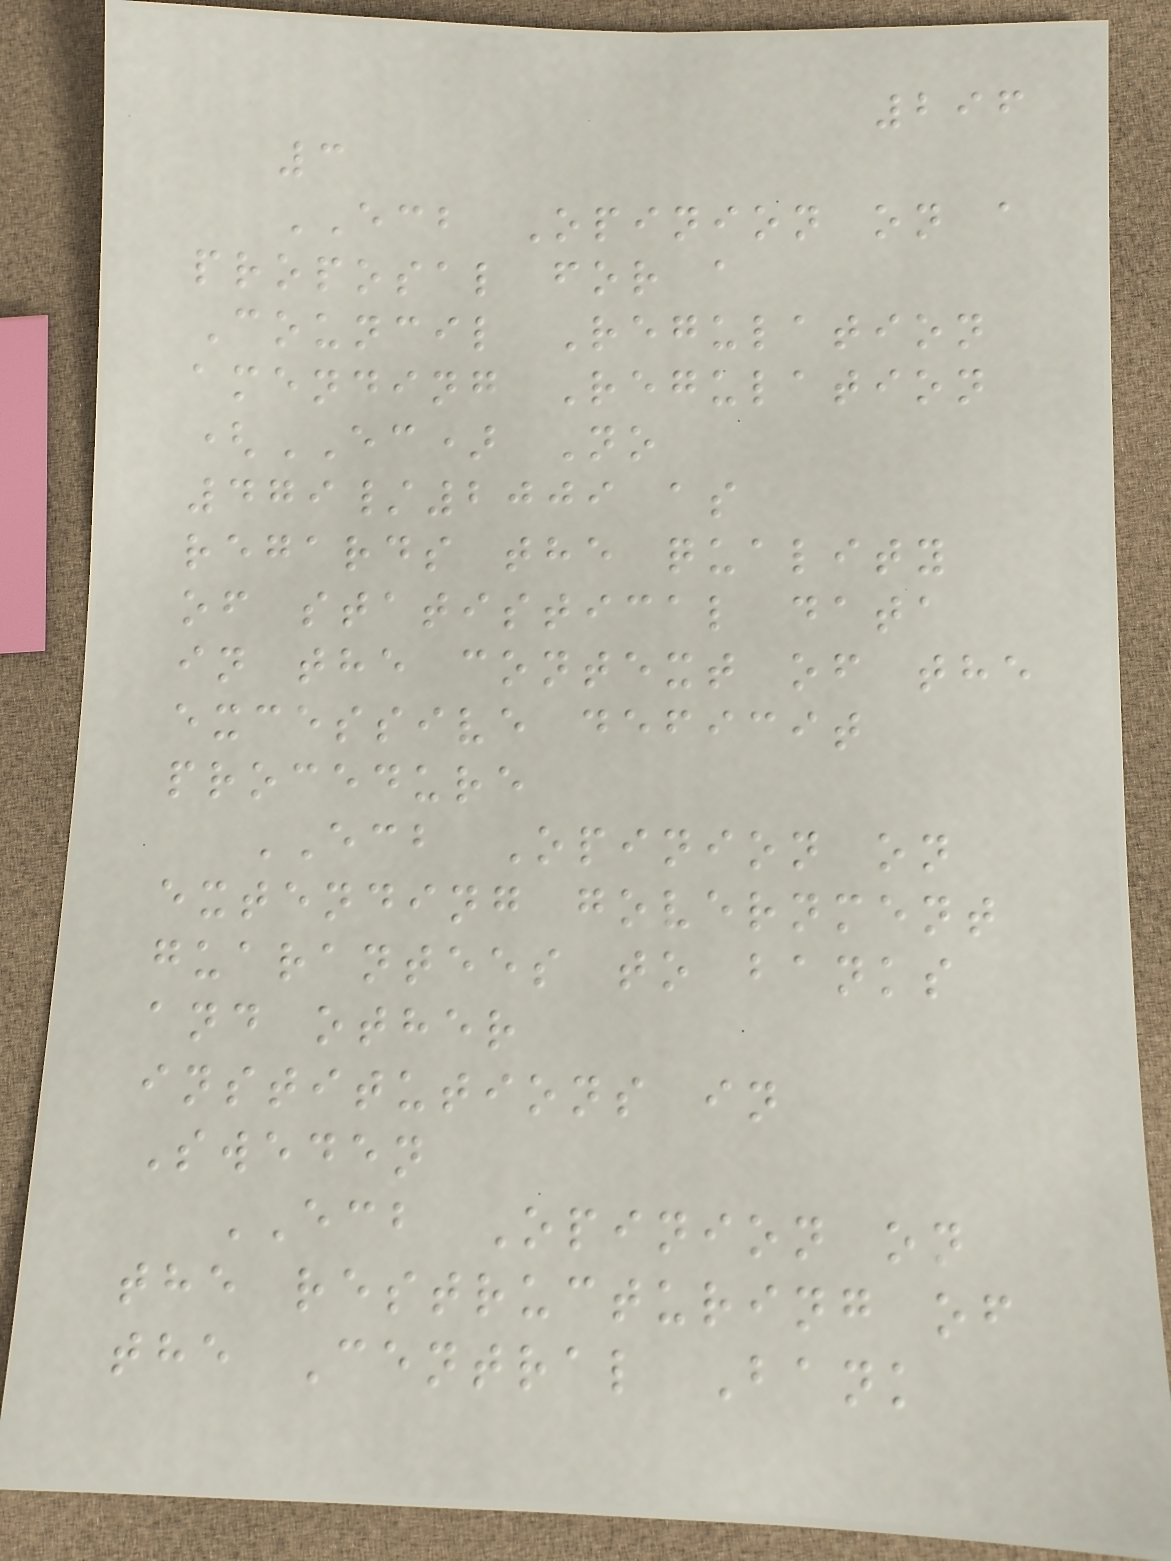296
3
ECB Opinion on a
proposal for a
Council Regulation
amending Regulation
(EC) No
479/2009 as
regards the quality
of statistical data
in the context of the
excessive deficit
procedure
ECB Opinion on
extending government
guarantees to banks
and other
institutions in
Sweden
ECB Opinion on
the restructuring of
the Central Bank
